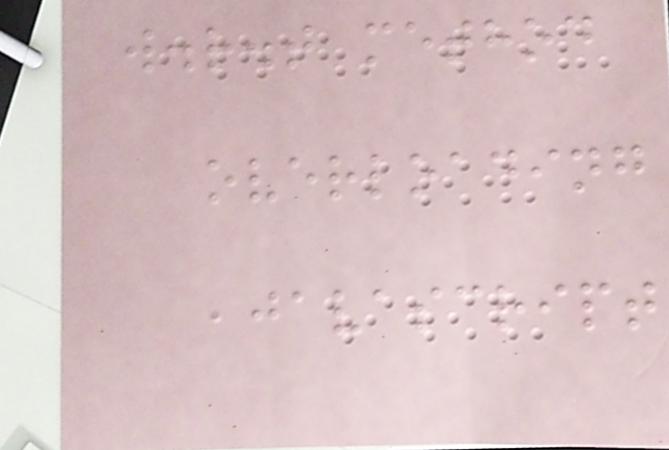w.r.t method
overloading
,javascript
